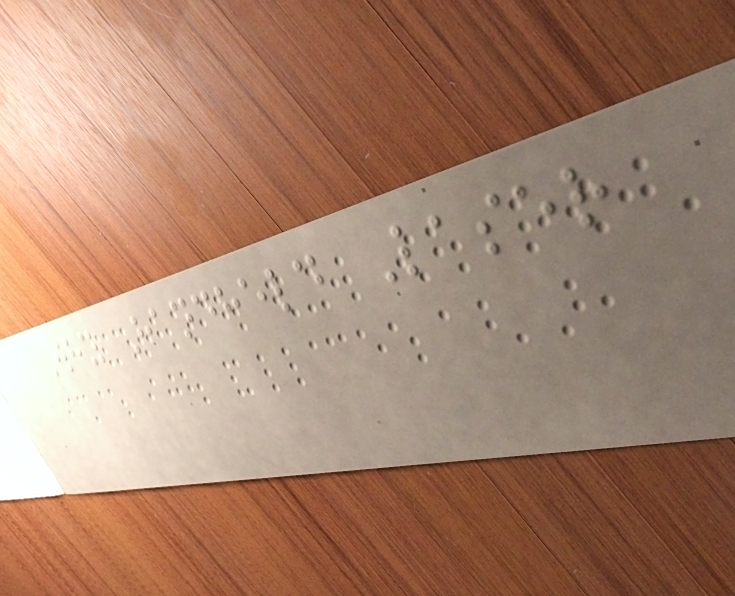Why Handheld Laser
